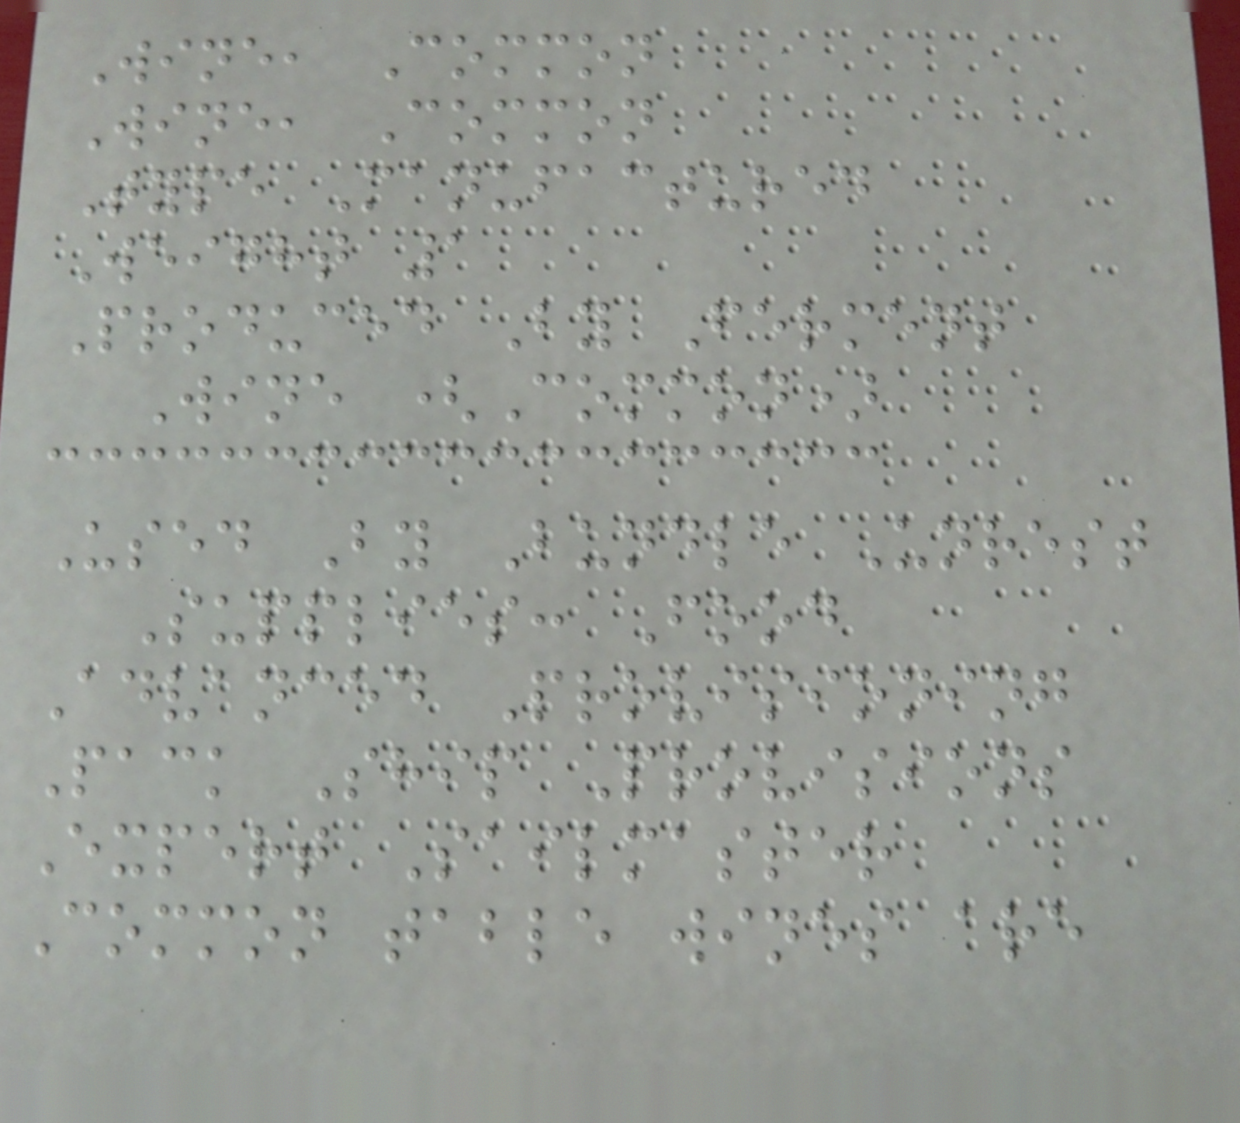Wine, Common
Wine, Common
Type Manufactured
Weight 1
Produced By Ferment
Wine (Common)
Used By Bundle Unrest
Supplies: Food
Advanced Provisioning
Pack Ship Provisions
Expert Sailmaster
Common table wines are
